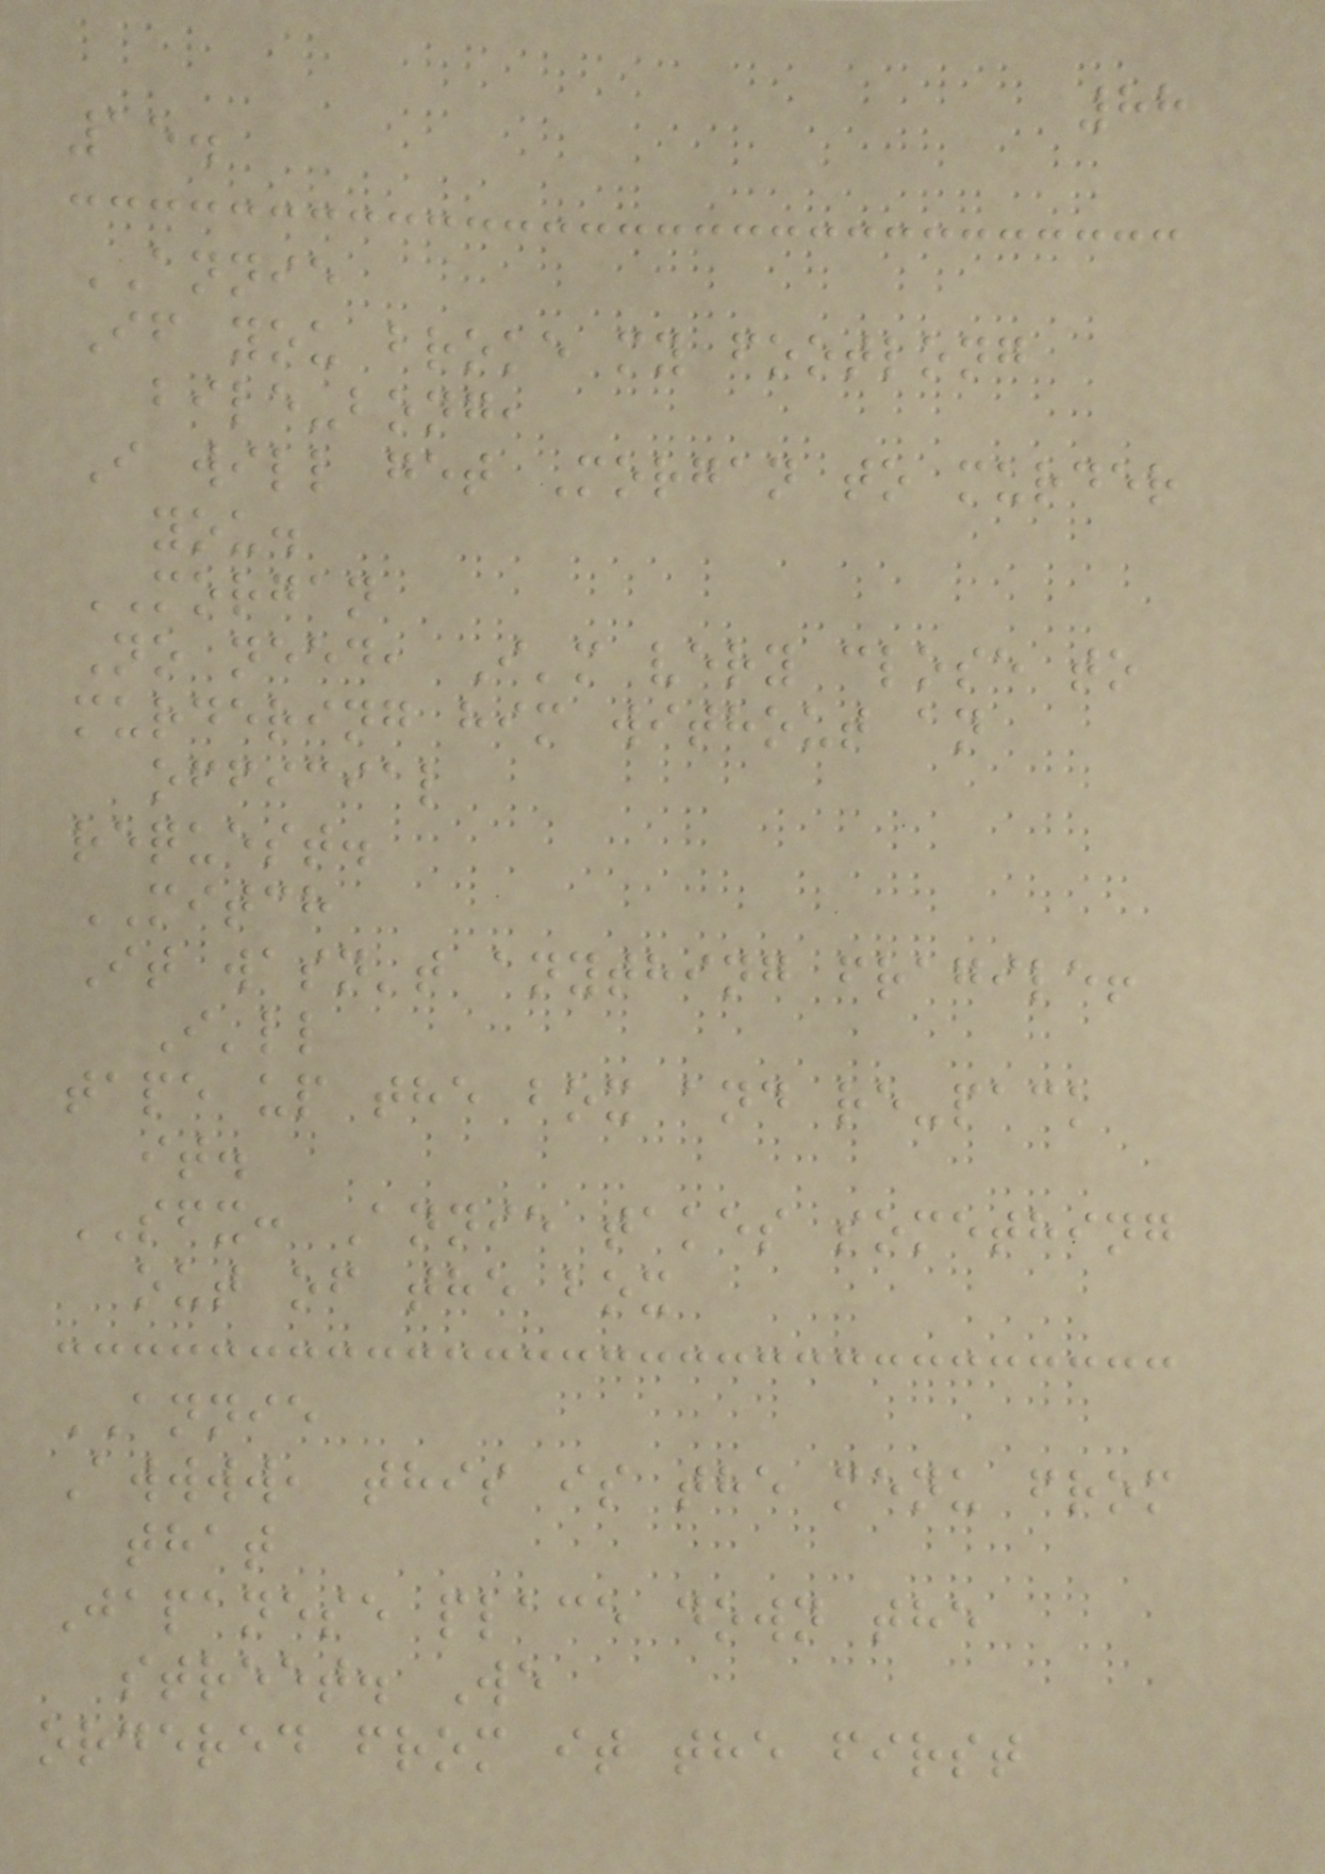88
15.
ANNIE
If you broke my footlong
bile-bong,
I will get Morgan to murder
you.
MORGAN
No need, I'm very close to
murdering him without an
official
request.
MITCH
It wasn't anything fragile!
I'll
tape up the box and re-pack
it.
SFX: Annie takes something
out of the box
ANNIE
Awwww, this is the menu from
that
Japanese place down the
street. We
ordered from it the first
